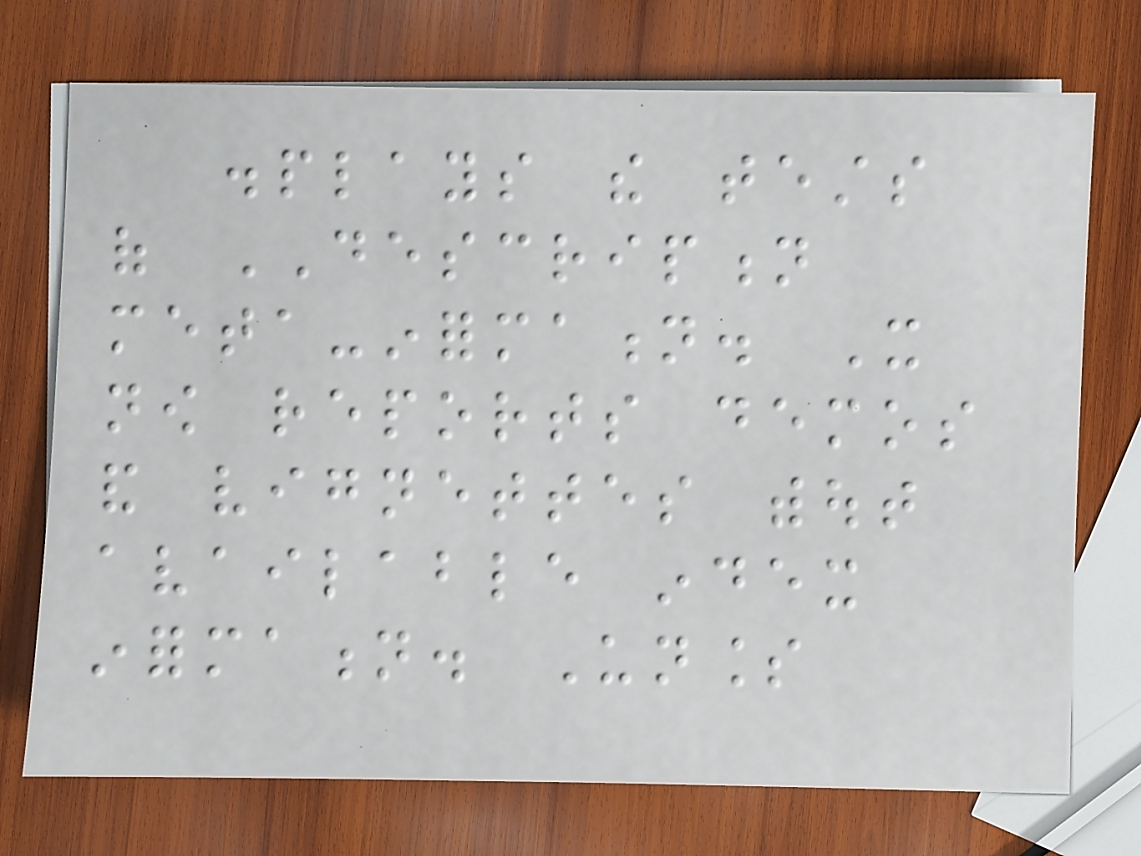displays the tests
of DESCRIPTION
meta-information. It
now reports demos
and vignettes without
available index
information. Unless
